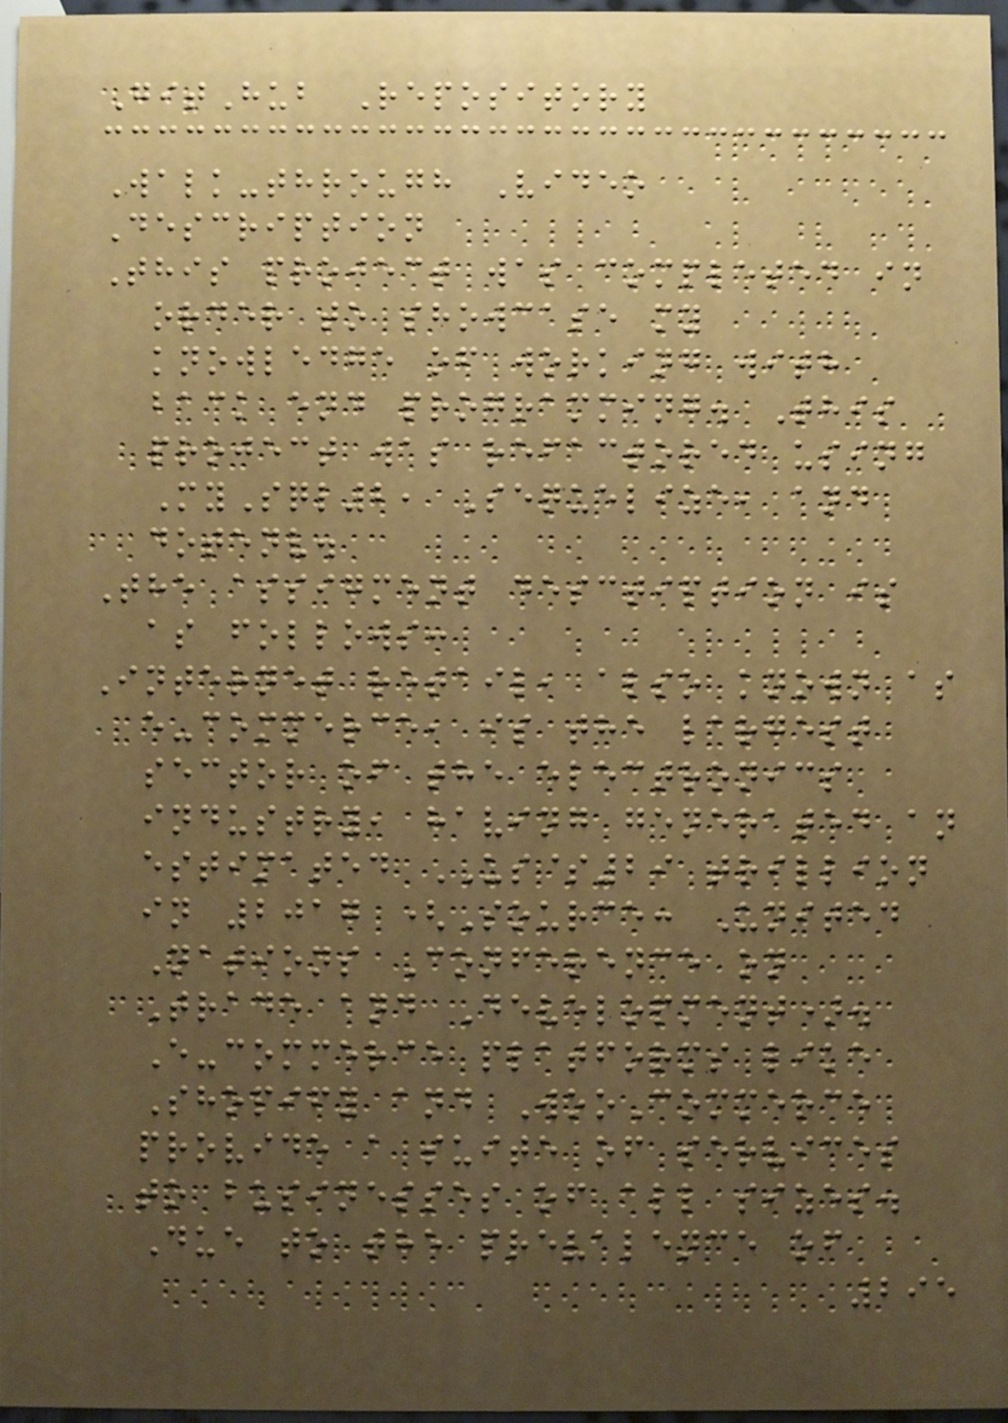GitHub Repository
Walk-through Video
Description
This project was completed in
order to showcase my
knowledge of working with
back end programming. This
project was refactored using
MySql2, Sequelize, and
dotenv.
The assigment desctiption is
as follows:
Internet retail, also known as
e-commerce, is the largest
sector of the electronics
industry, having generated an
estimated US$29 trillion
in 2017 (Source: United
Nations Conference on
Trade and Development).
E-commerce platforms like
Shopify and WooCommerce
provide a suite of services
to businesses of all sizes.
Due to the prevalence of
295
